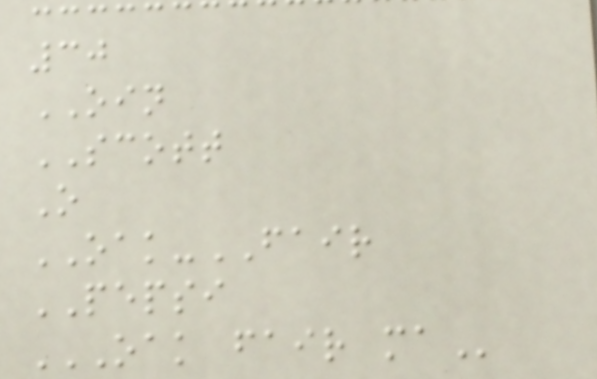30
OIN
SCOTT
O
OAK-FAIR
PEPSI
OAK FAIR MA
